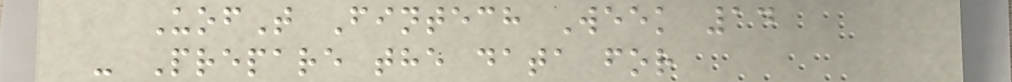UofT Fintech Week 14
- Prepare the data for
